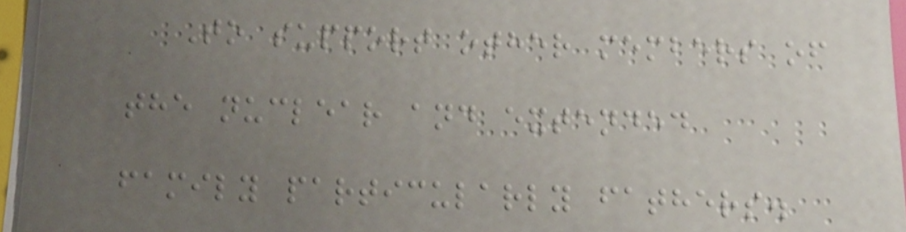To support other members of
the nuclear and extended
family particularly fathers.
